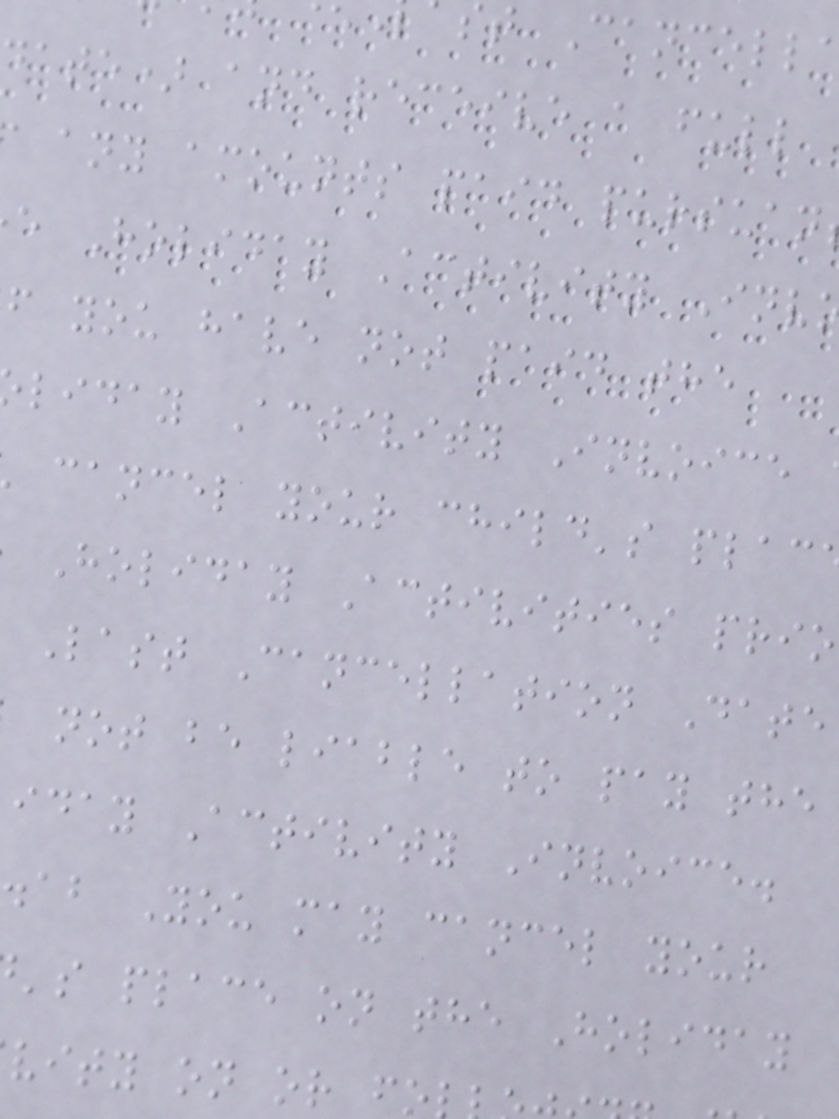st Cancell
date) and receive a full
any amounts paid pursuan
e Holiday Activity Inv
f you have not paid the
liday Activity Invoice
cancel your child's plac
Holiday Activities prio
Last Cancellation Date
not be liable to pay the
iday Activity Invoice.
.ab You may cancel your
's place on the Holiday
vity on or fo
